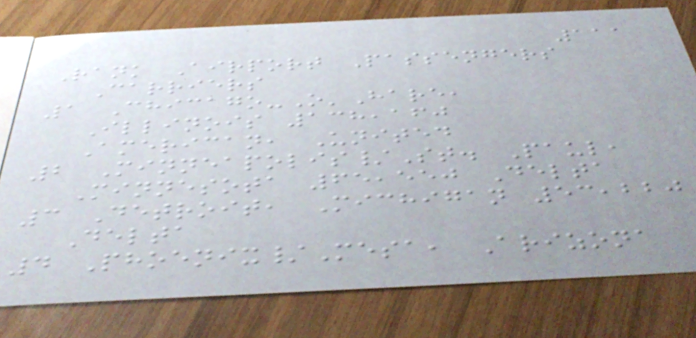111
Rank Airport Passengers
Carriers
1 Chicago-O'Hare,
Illinois 138,160
American, United
2 Minneapolis/St. Paul,
Minnesota 65,550 Delta
3 Detroit, Michigan 53,220
Delta
4 Phoenix/Mesa, Arizona
